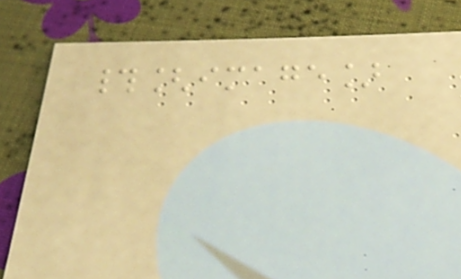#[image]
